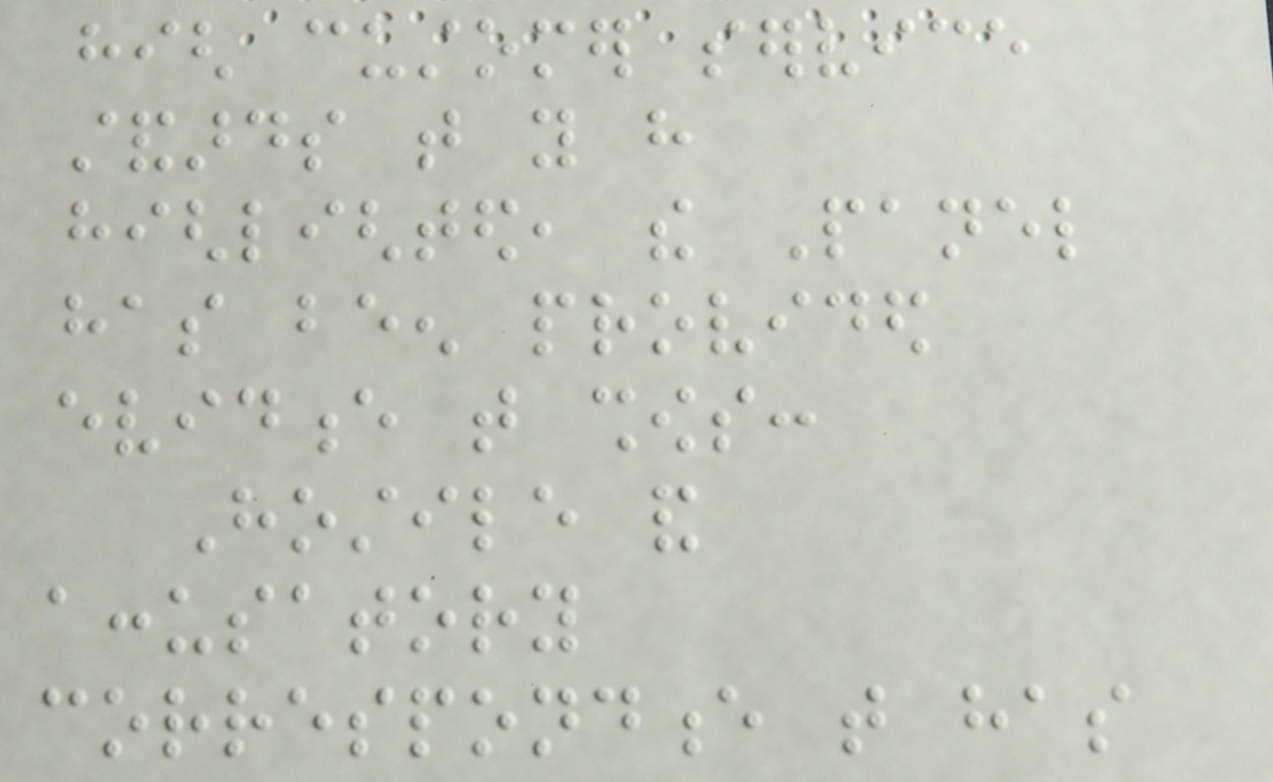high customer service
standards that you have
highlighted, the Panel
has been provided
evidence that shows:
Hostile and
accusatory
correspondence that has
